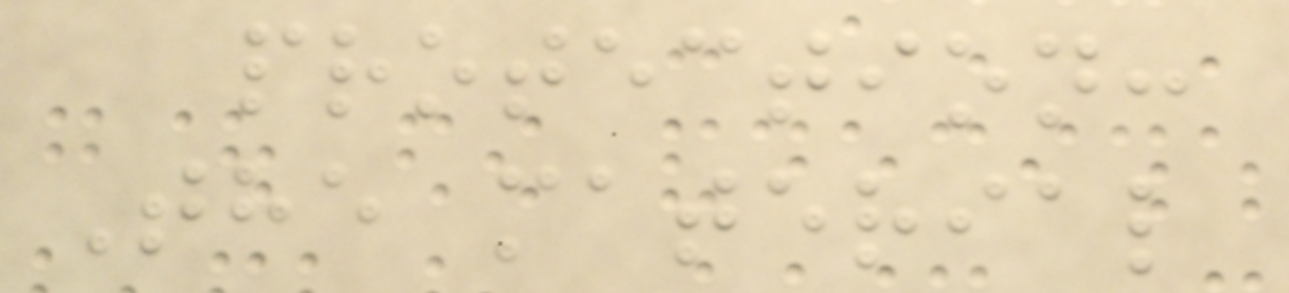protection:
The material
